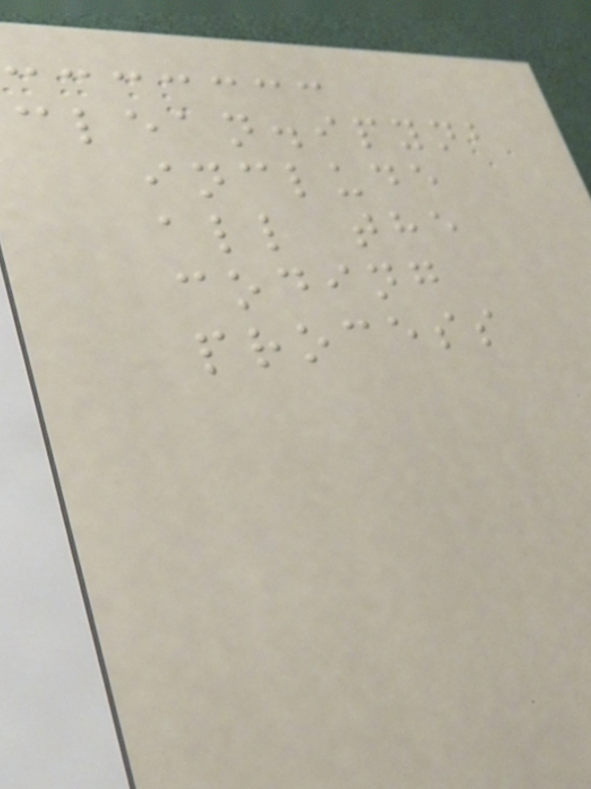clean.ipynb
include
all the
coding
process
